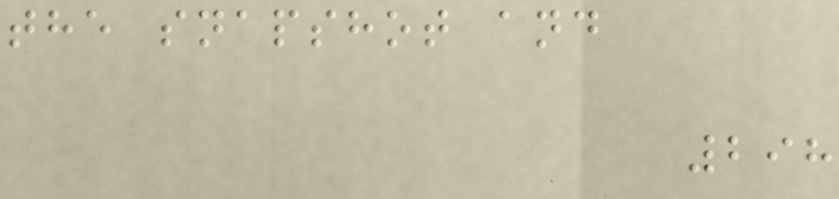the snapshot and
298
